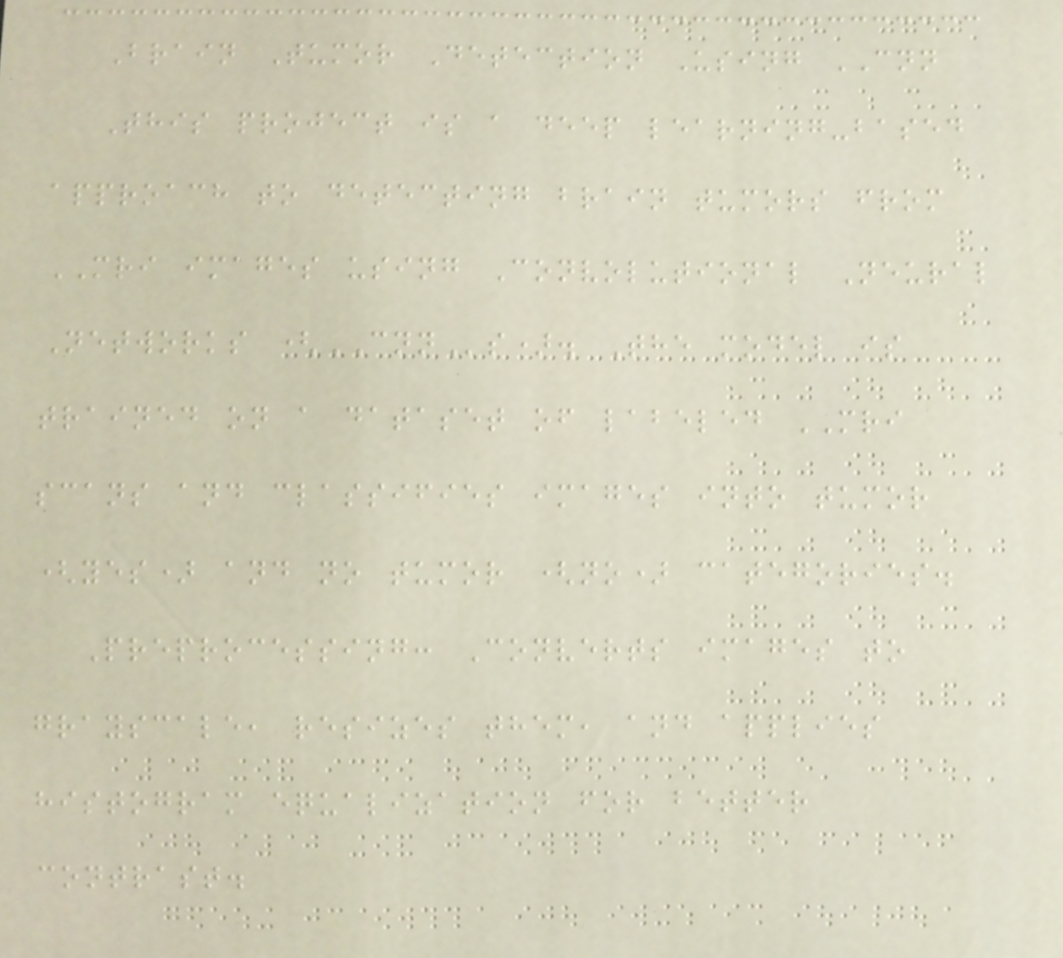Brain Tumor Detection Using CNN
This project is a deep learning-based
approach to detecting brain tumors from
MRI images using Convolutional Neural
Networks (CNNs). The model is
trained on a dataset of labeled MRI
scans and classifies images into tumor
(yes) and no tumor (no) categories.
Preprocessing: Converts images to
grayscale, resizes them, and applies
histogram equalization for better
contrast.
